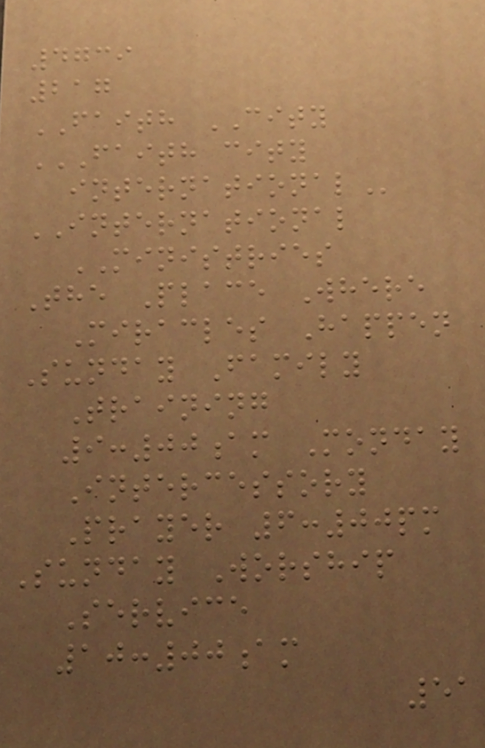4739
217
FAITH CITY
FAITH CITY
INTERNATIONAL
INTERNATIONAL
MINISTRIES
The Place Where
Miracles Happen
Sunday Family
Training
9:00am Monday
Intercessory
Prayer 6:00pm
Sunday Worship
Service
10:00am
51
